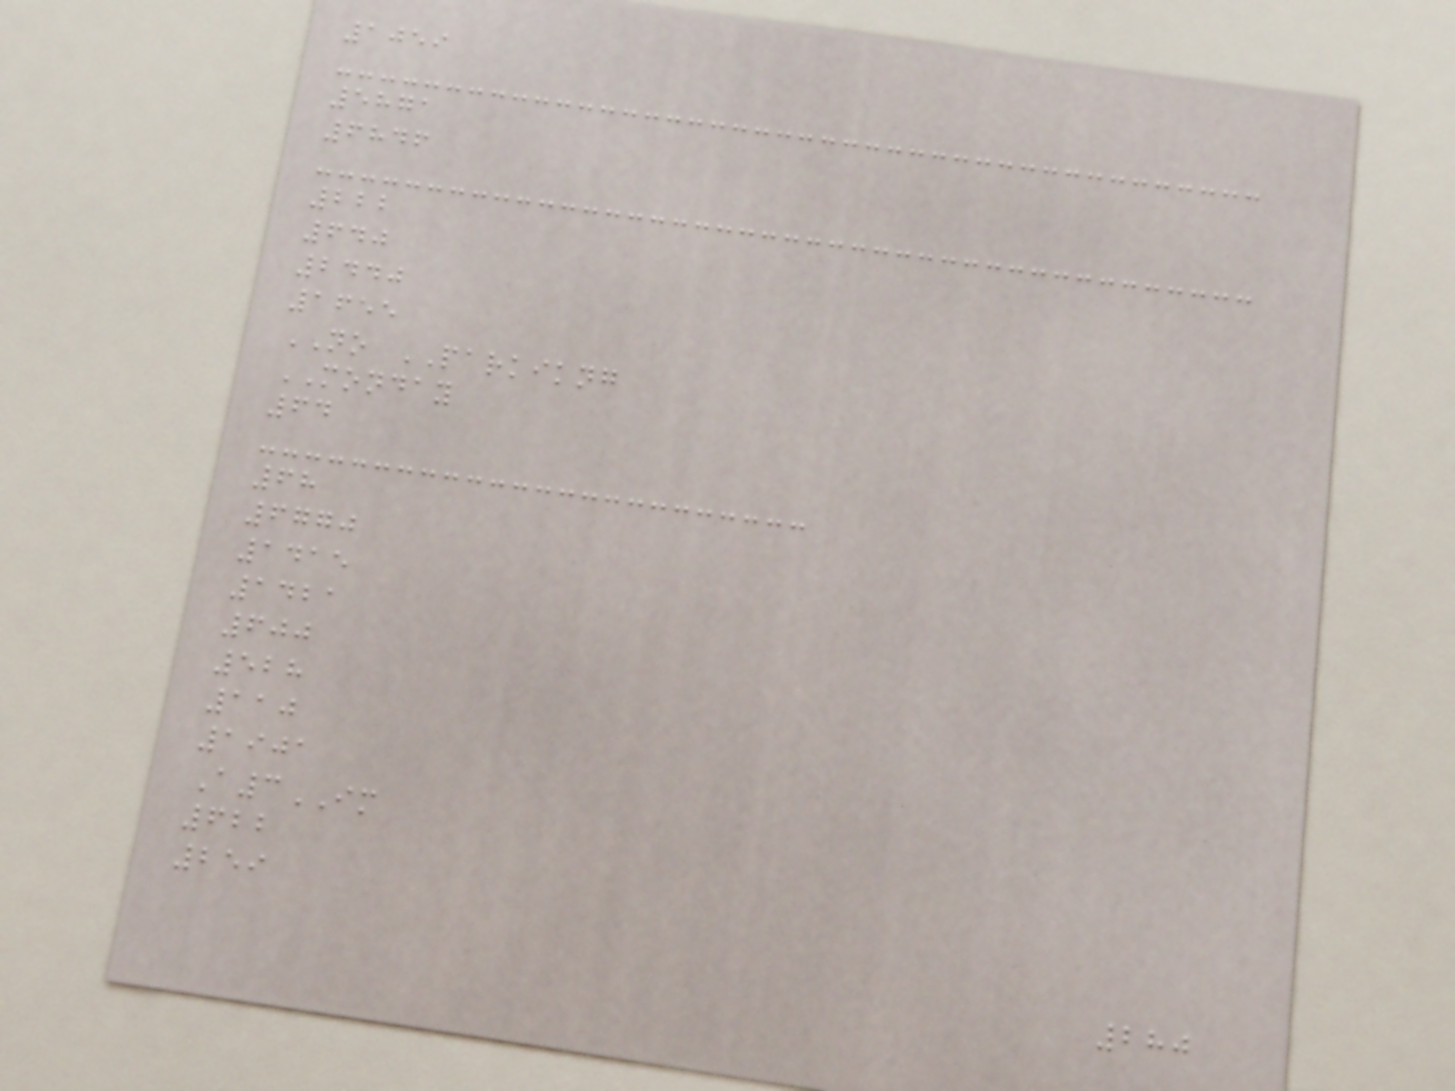1059
5871
6846
222
640
2440
1655
NO PARKIKNG
MONDAY
64
68
6770
1415
1421
600
528
110
1901
A3IM
622
259
280
